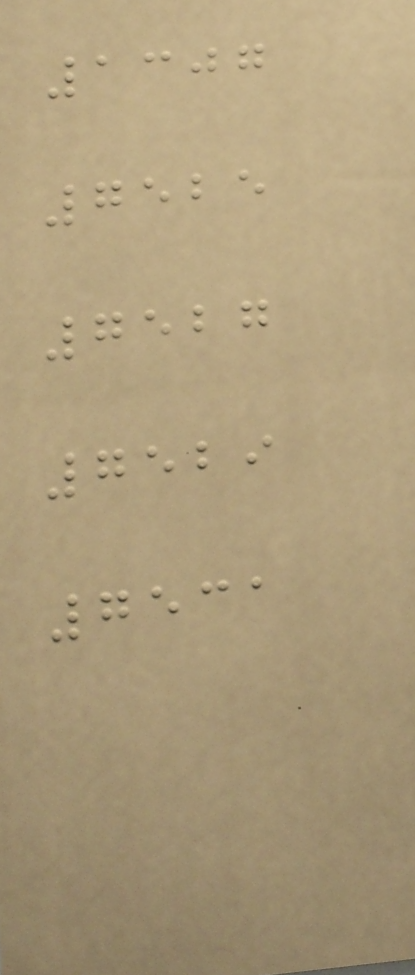1307
7525
7527
7529
7531
